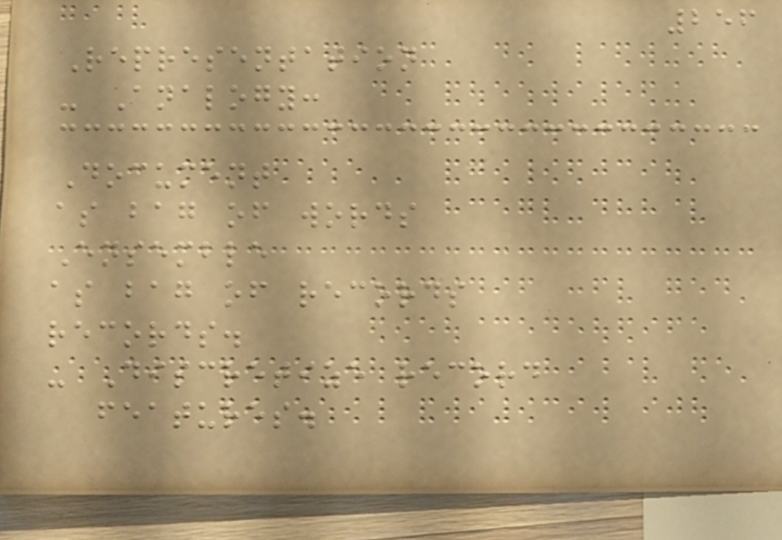256
Representation
- Analogy:
Document
as bag of words
Ensemble
as bag of records
records.
- Discretize record
features.
